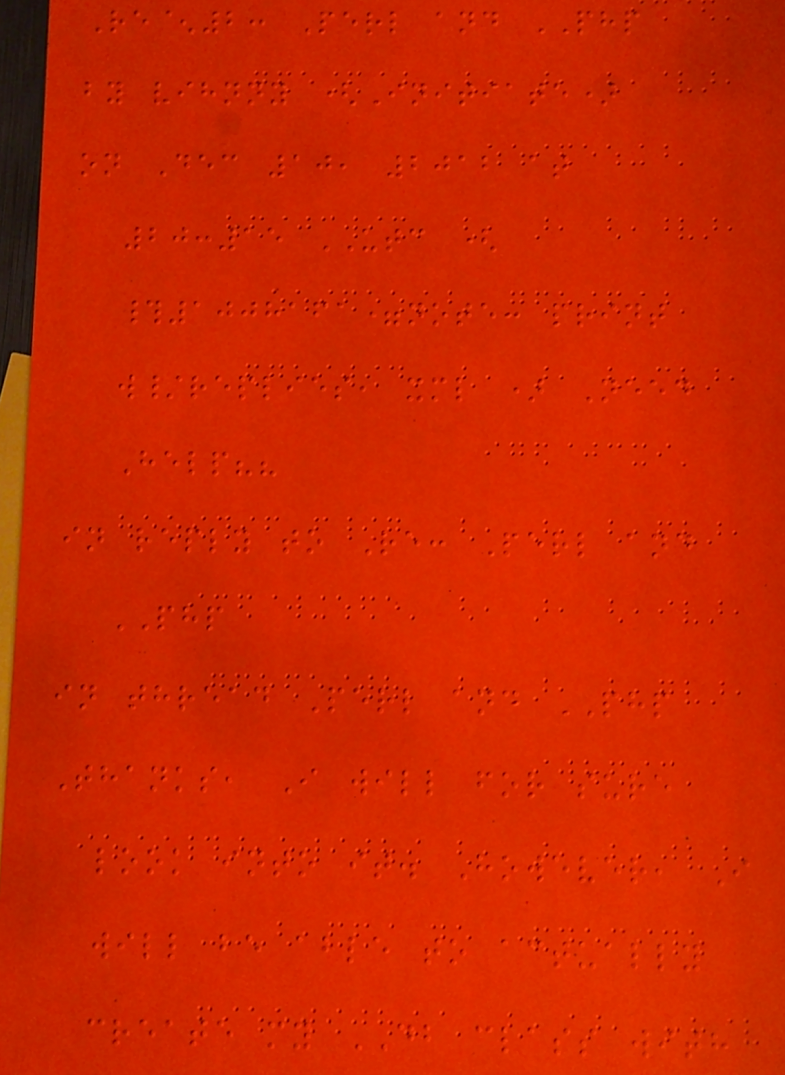Re^2: Perl and PHP
by vihnny (Initiate)
on Dec 10, 2012 at
20:15 UTC (
#1008161=note: print
w/replies, xml ) Need
Help??
in reply to Re: Perl and
PHP
in thread Perl and PHP
Thanks, I will for sure
look into it. However, I
will be able to actually
create my DB class with
